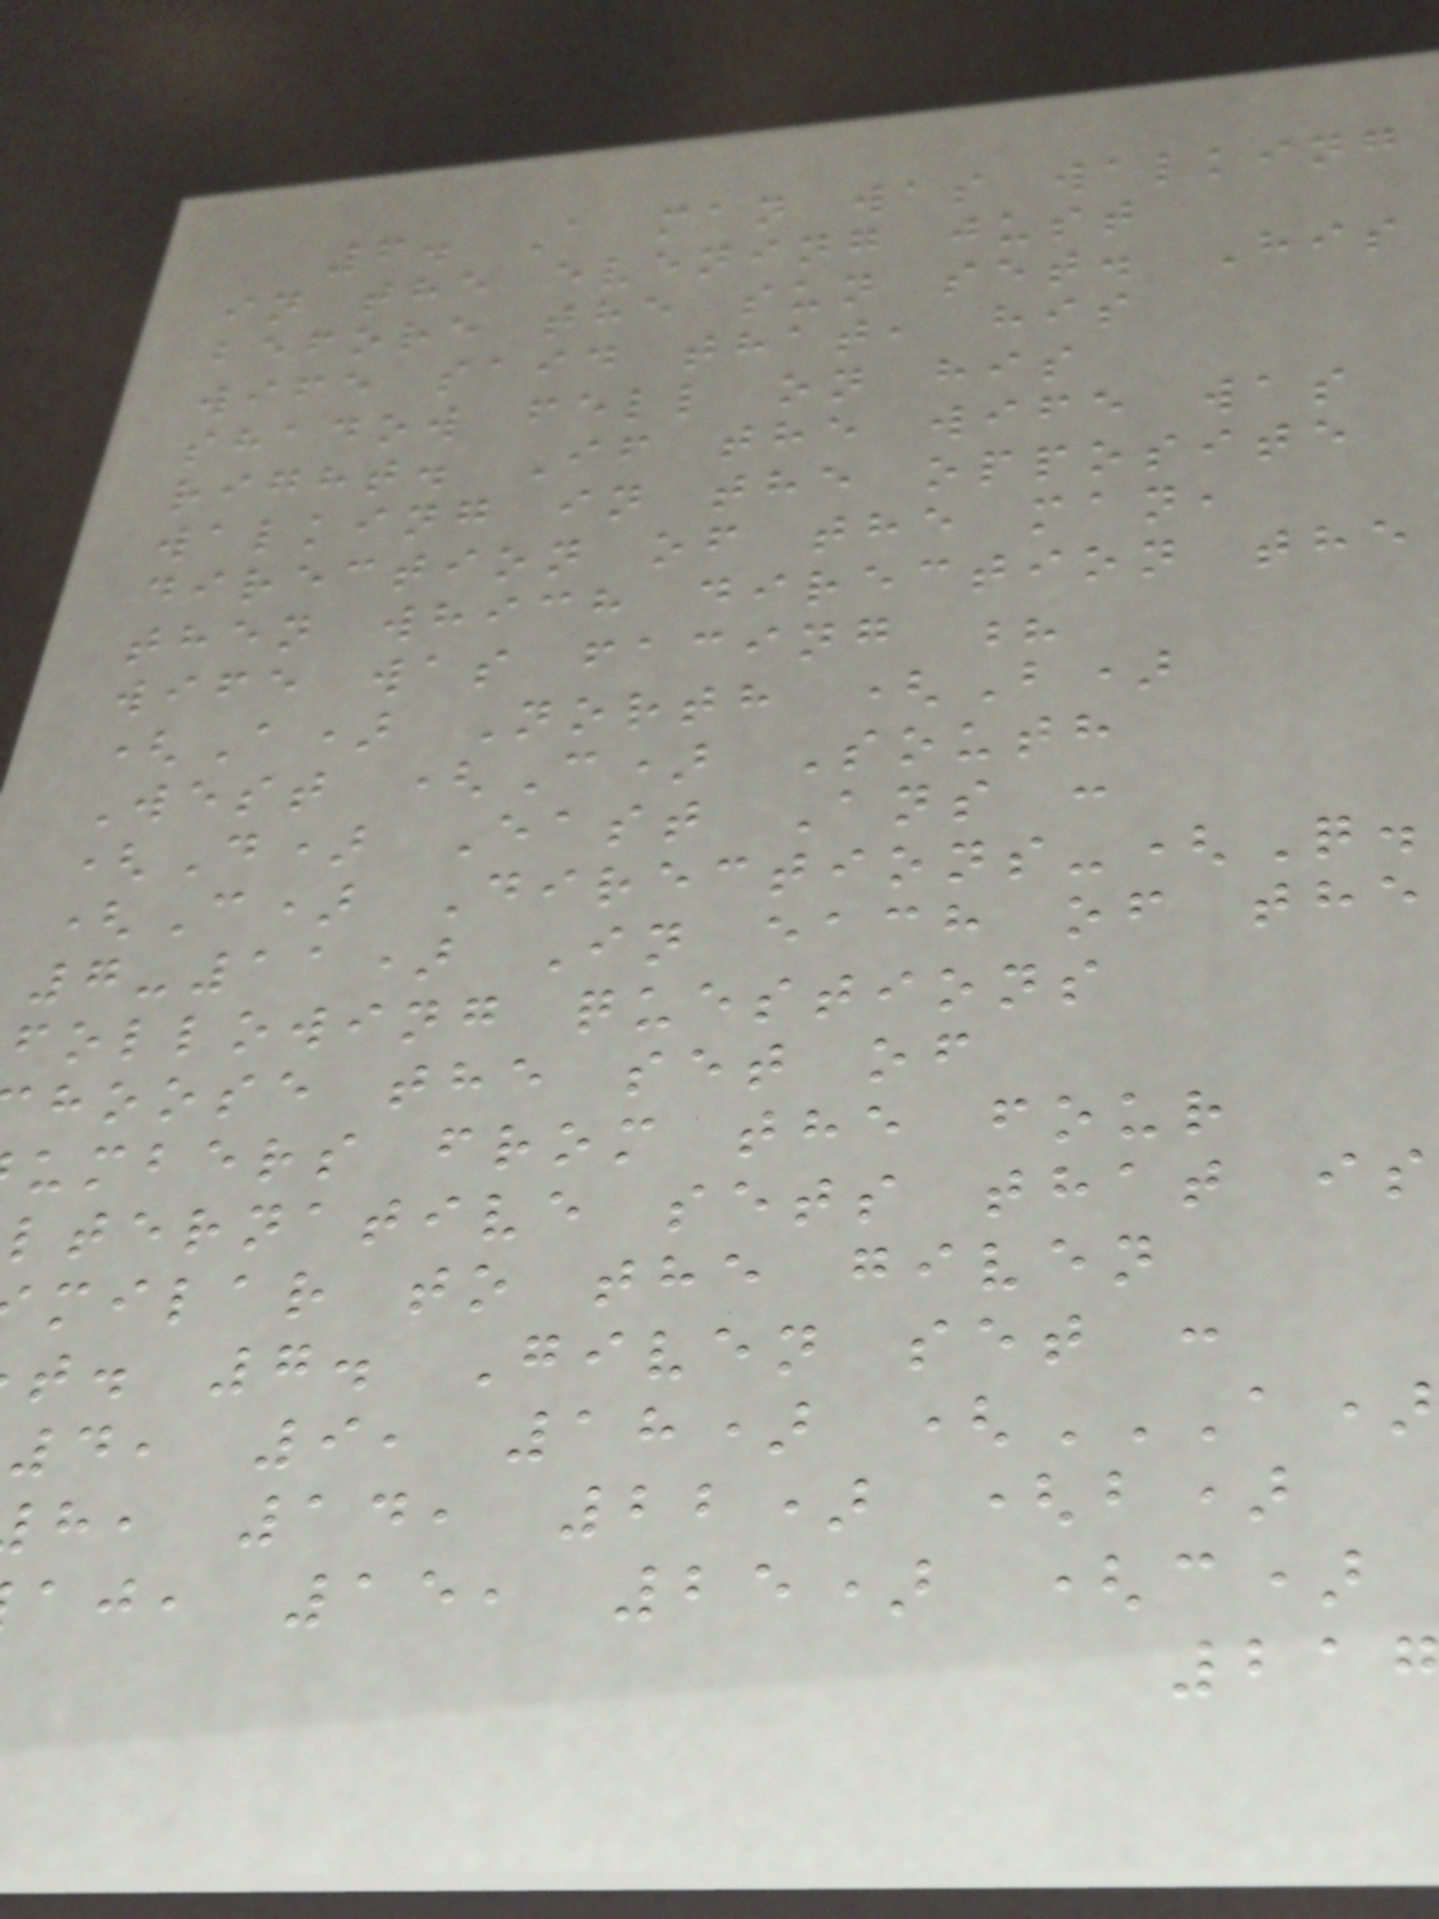6. A man was walking
in the evening just
before the sun set. His
wife said that, his
shadow fell on his
right. If the wife was
walking in the opposite
direction of the man,
then which direction the
wife was facing ?
(A) North (B)
West (C) South
(D) East Ans :
(C) Directions-(Q.
7-11) In each of the
following questions
hoose the set of
umbers from the four
lternative sets that is
milar to the given
t. 7. Given set :
h, 14, 22) (b)
aj, 15, 25) (c)
